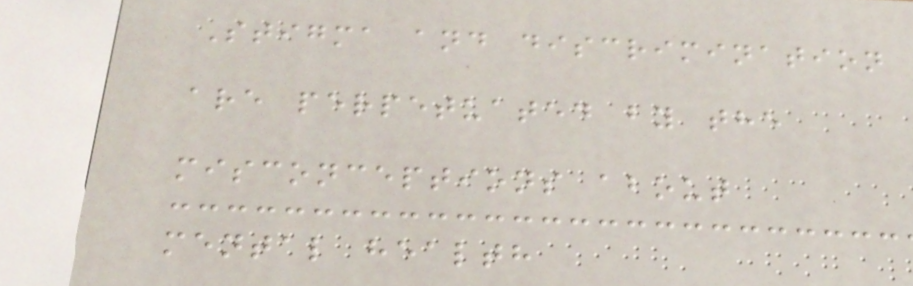Stigma and discrimination
are perpetuated by the
misconceptions about
mental health
